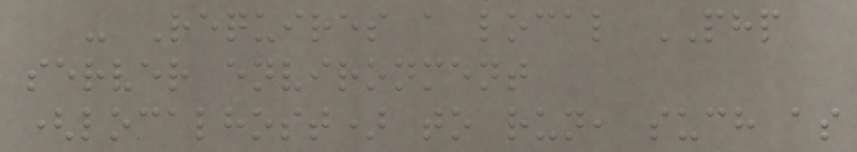- Requires a local PHP
server environment
(localhost) to run, such as
